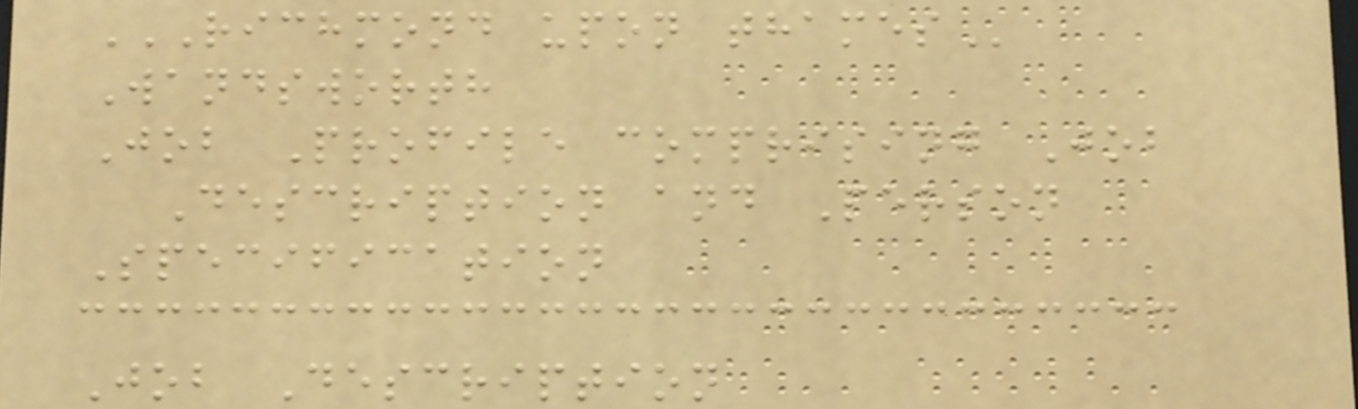RICHMOND UPON THAMES
Wandsworth
Job Profile comprising Job
Description and Person
Specification
Job Description
